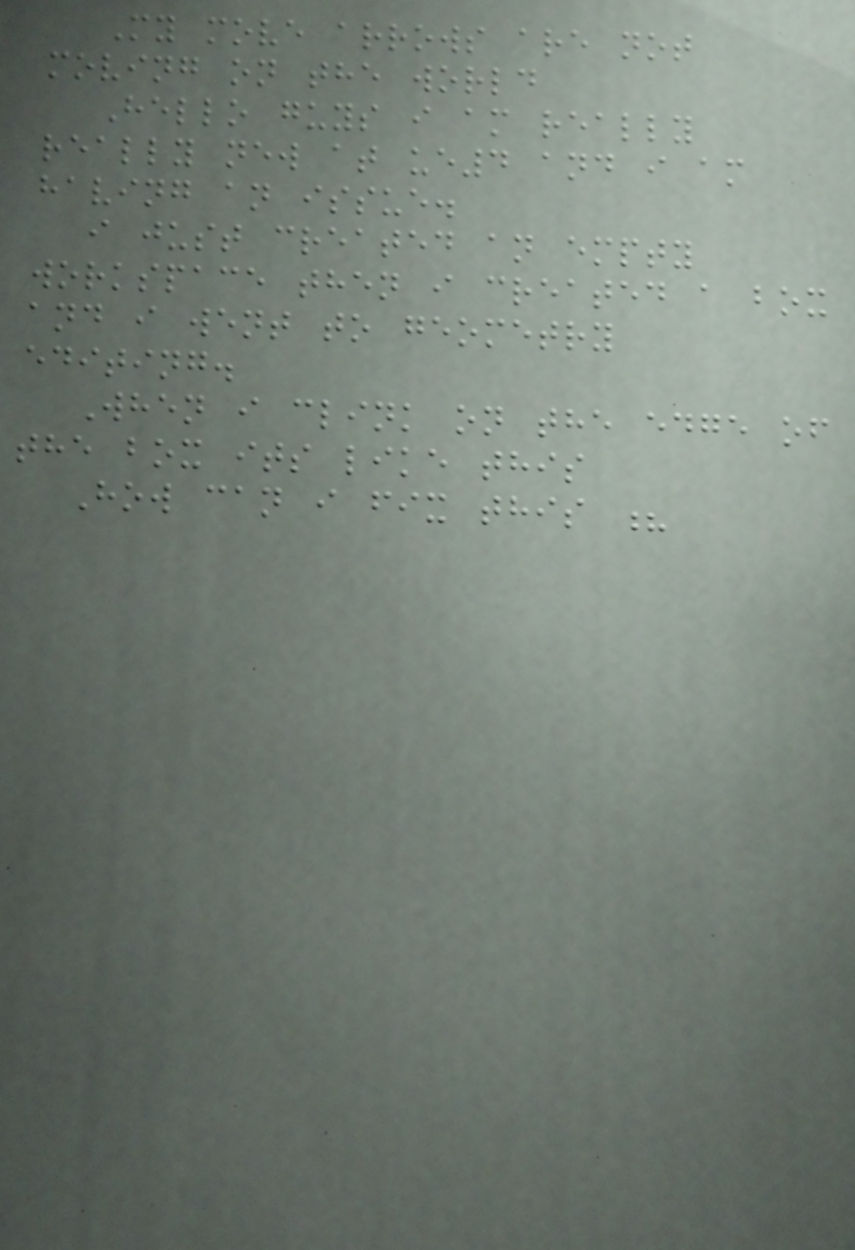My move arrows are not
moving on the world
Hello guys i am really
really new at ue4 and i am
having an issue.
i just created an empty
workspace then i created a box
and i went to geometry
editing.
When i clink on the edge of
the box its like this
How can i fix this ?
